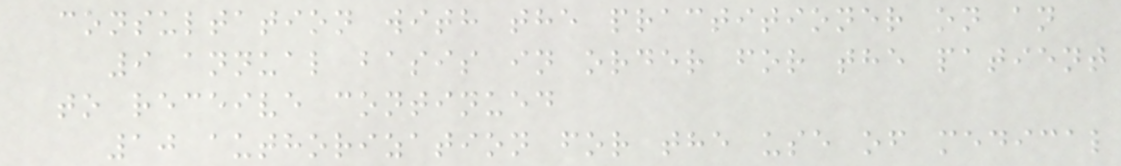consultation with the practitioner on an
9 annual basis in order for the patient
to receive continued
10 authorization for the use of medical
